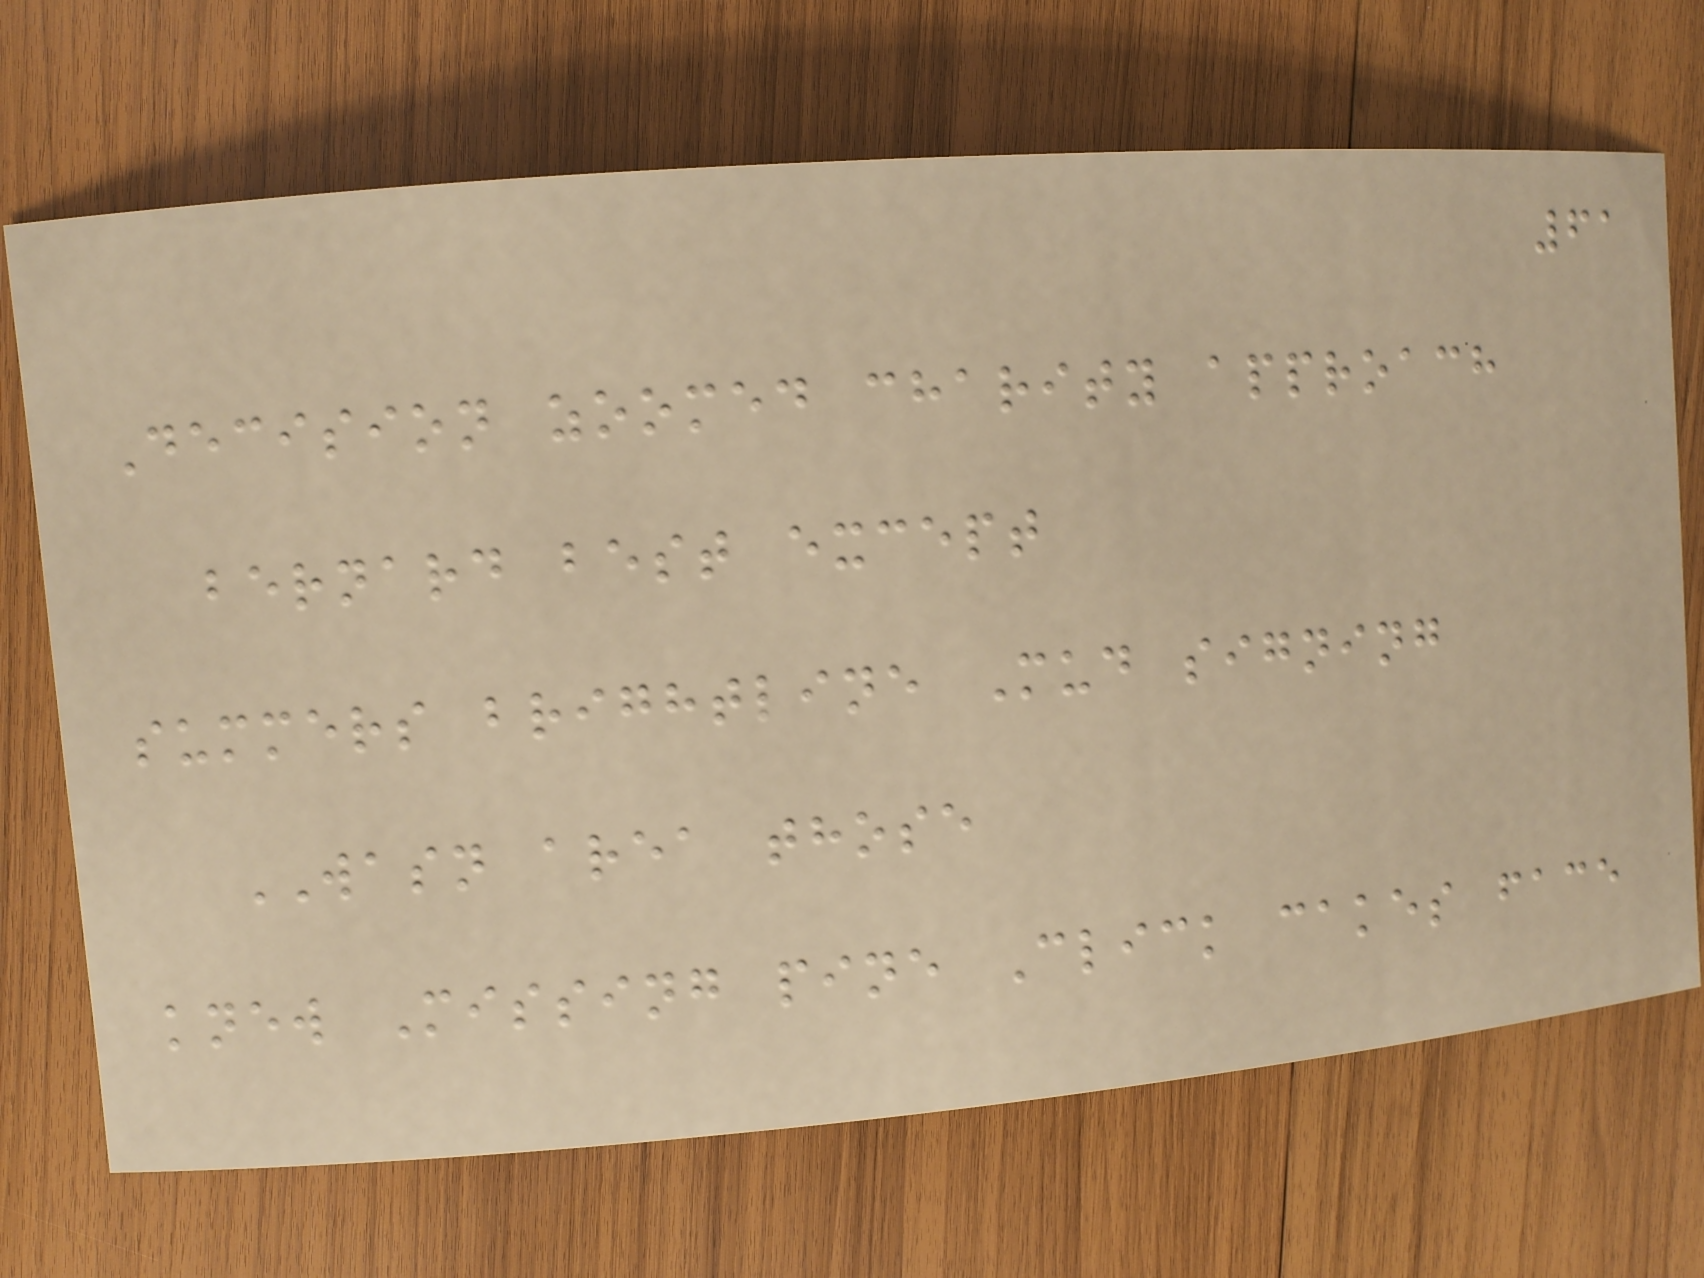61
Decision zoomed charity approach
bernard best except
summers brightline Mud signing
WASN area those
knew Missing pine Click cakes face
